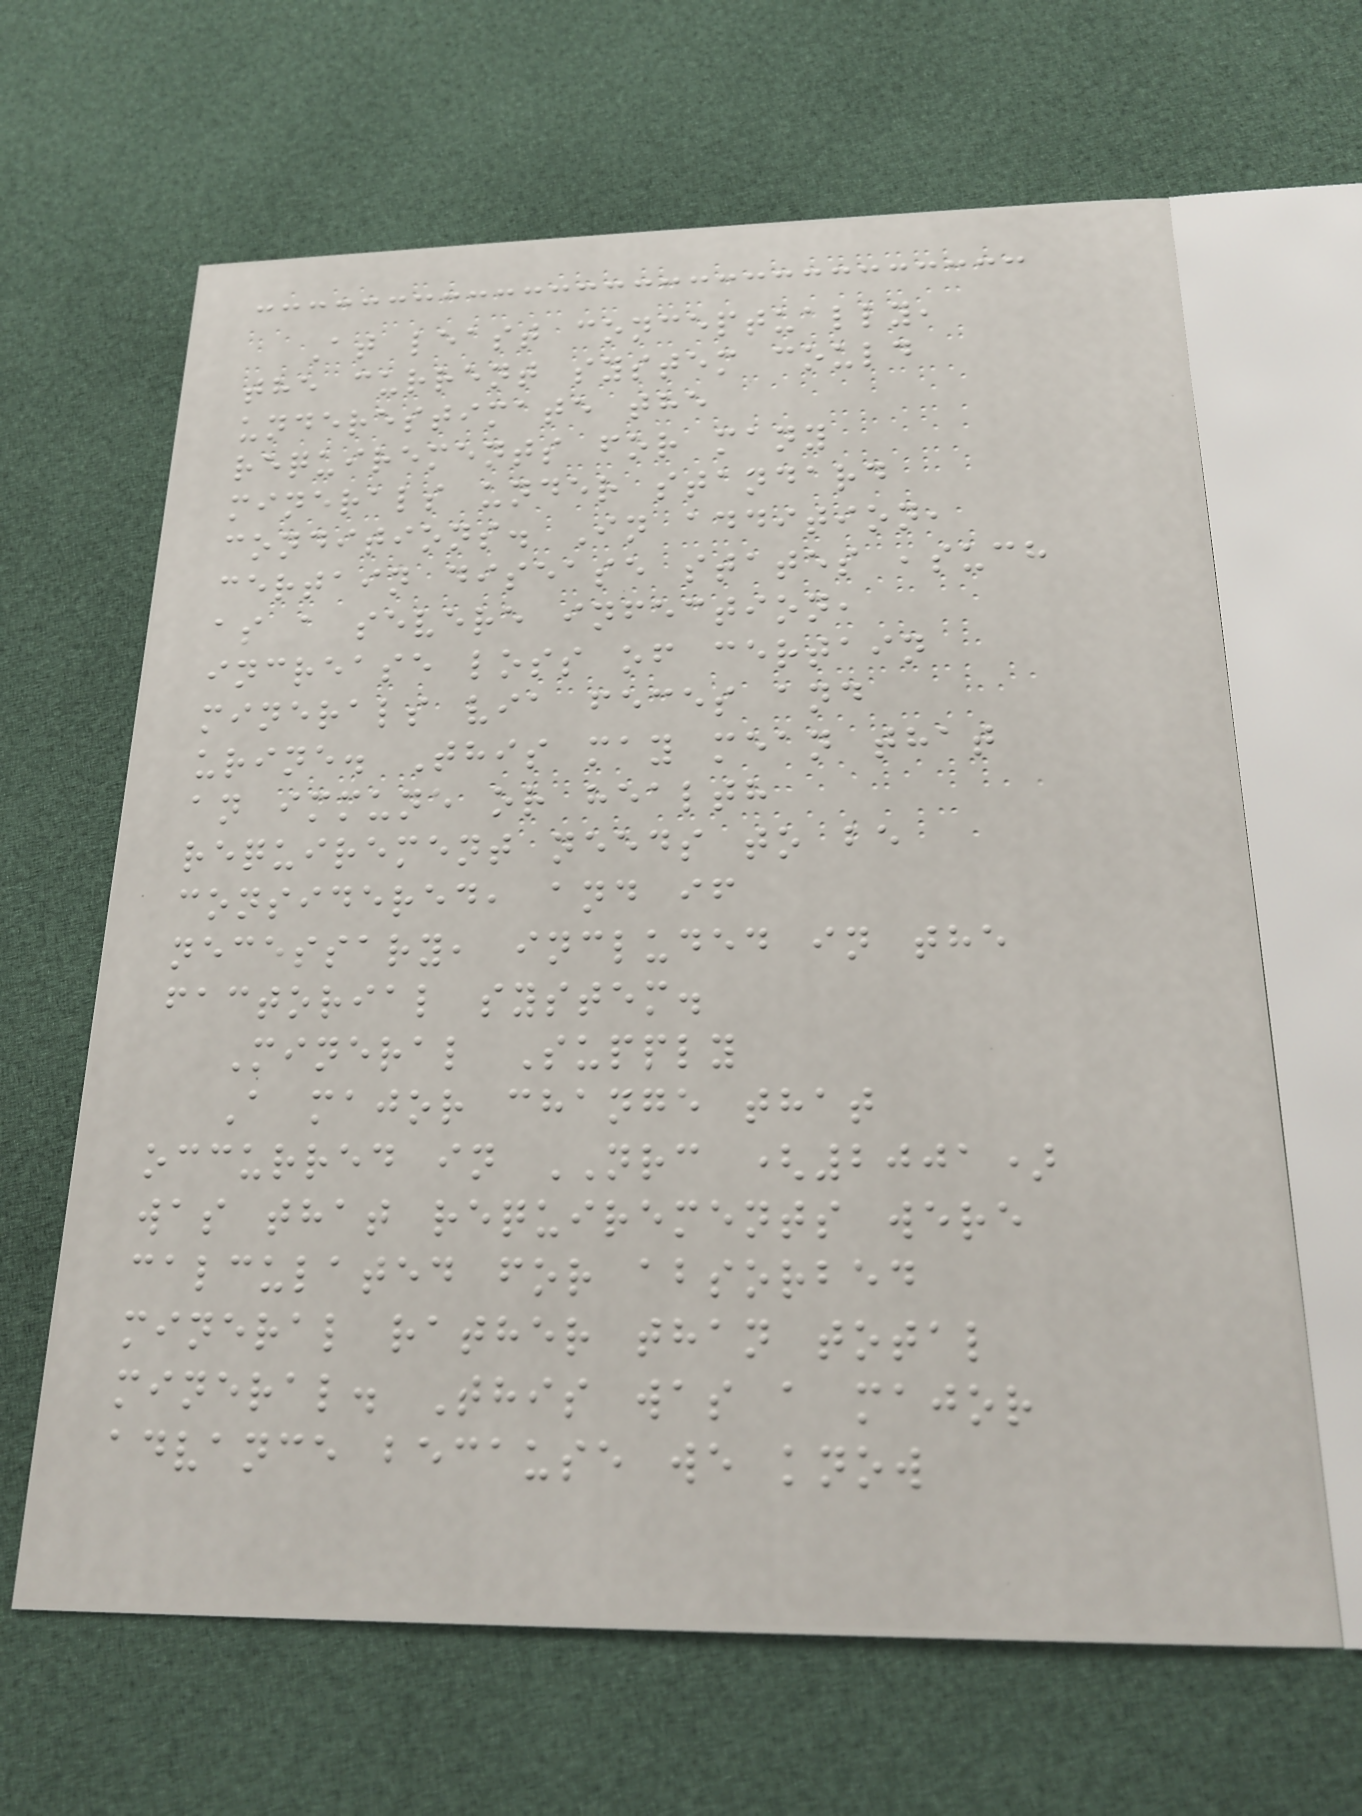At least conceptually,
the current system could
underestimate the
requirements for many
minerals under standard
conditions. In addition,
certain disease states ,such
as a severe infection,
increase loss of certain
minerals via feces and
urine. This may mean that
an immune or health
requirement needs to be
considered, and if
necessary, included in the
factorial system.
Mineral Supply
A major change that
occurred in NRC (2001)
was that requirements were
calculated for absorbed
mineral rather than total
mineral. This was a major
advance because we know
